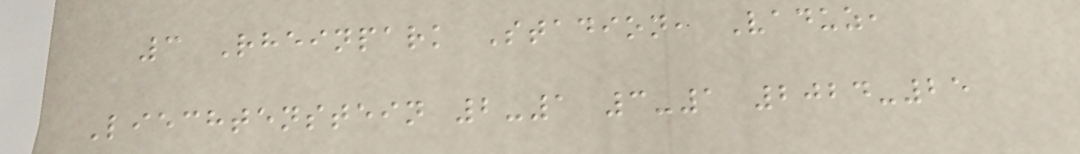3 Rheinpark Stadion, Vaduz,
Liechtenstein 2-1 3-1 2024-25
